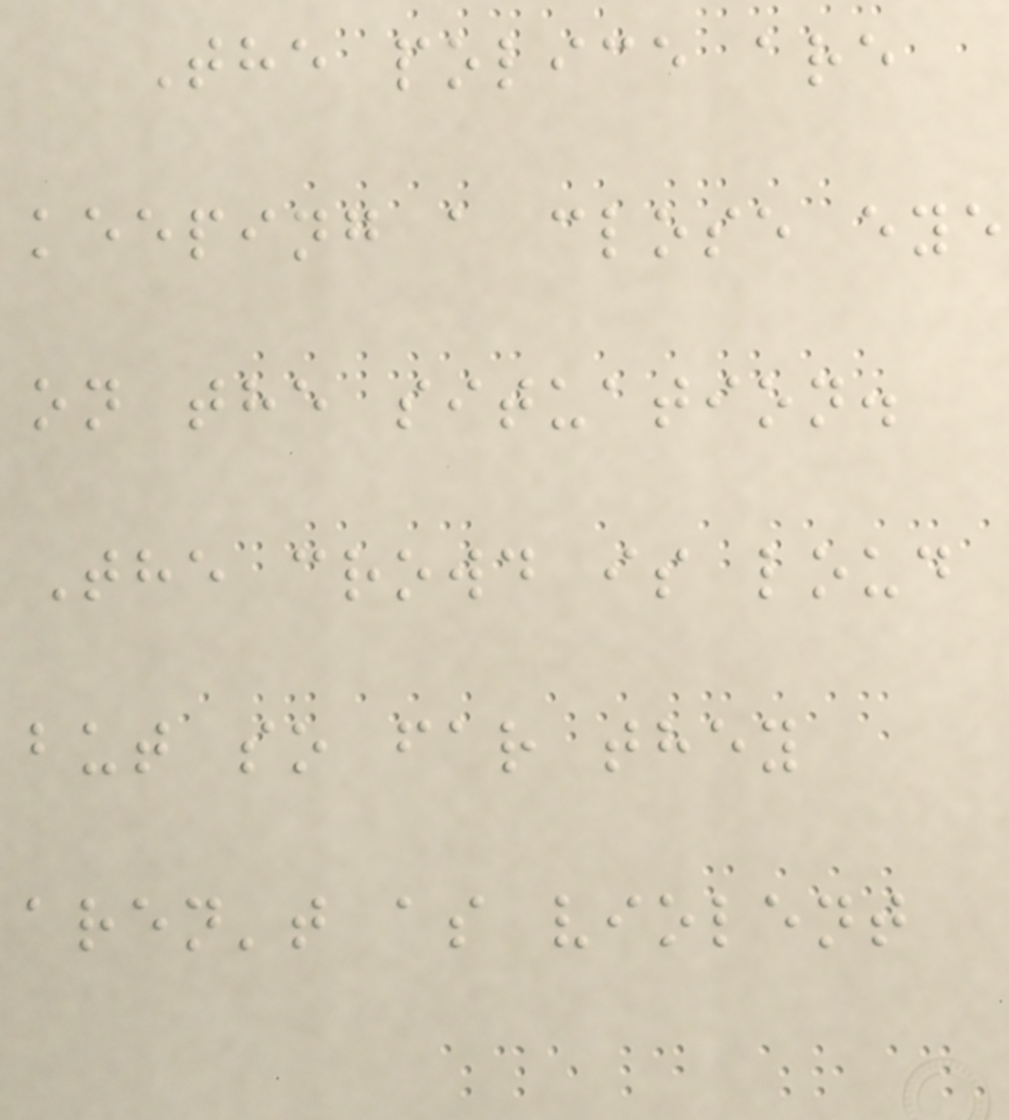The police are
keeping a close eye
on the situation.
The crowd is loud
but so far they
aren't as violent
